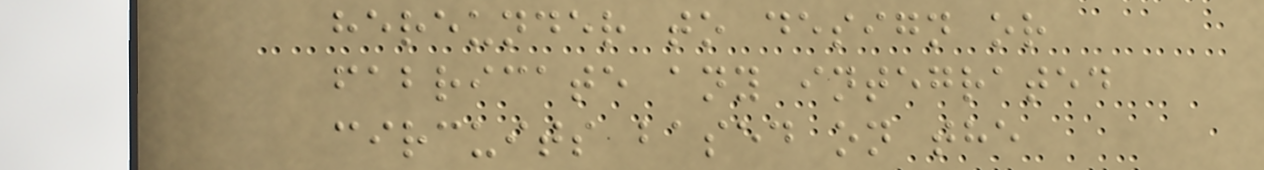hereunder to design or
fabricate any integrated
circuits based on the
